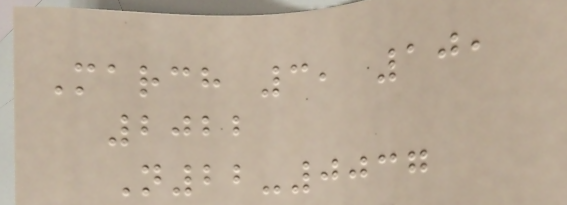March 3, 10,
2022
N22-0037
